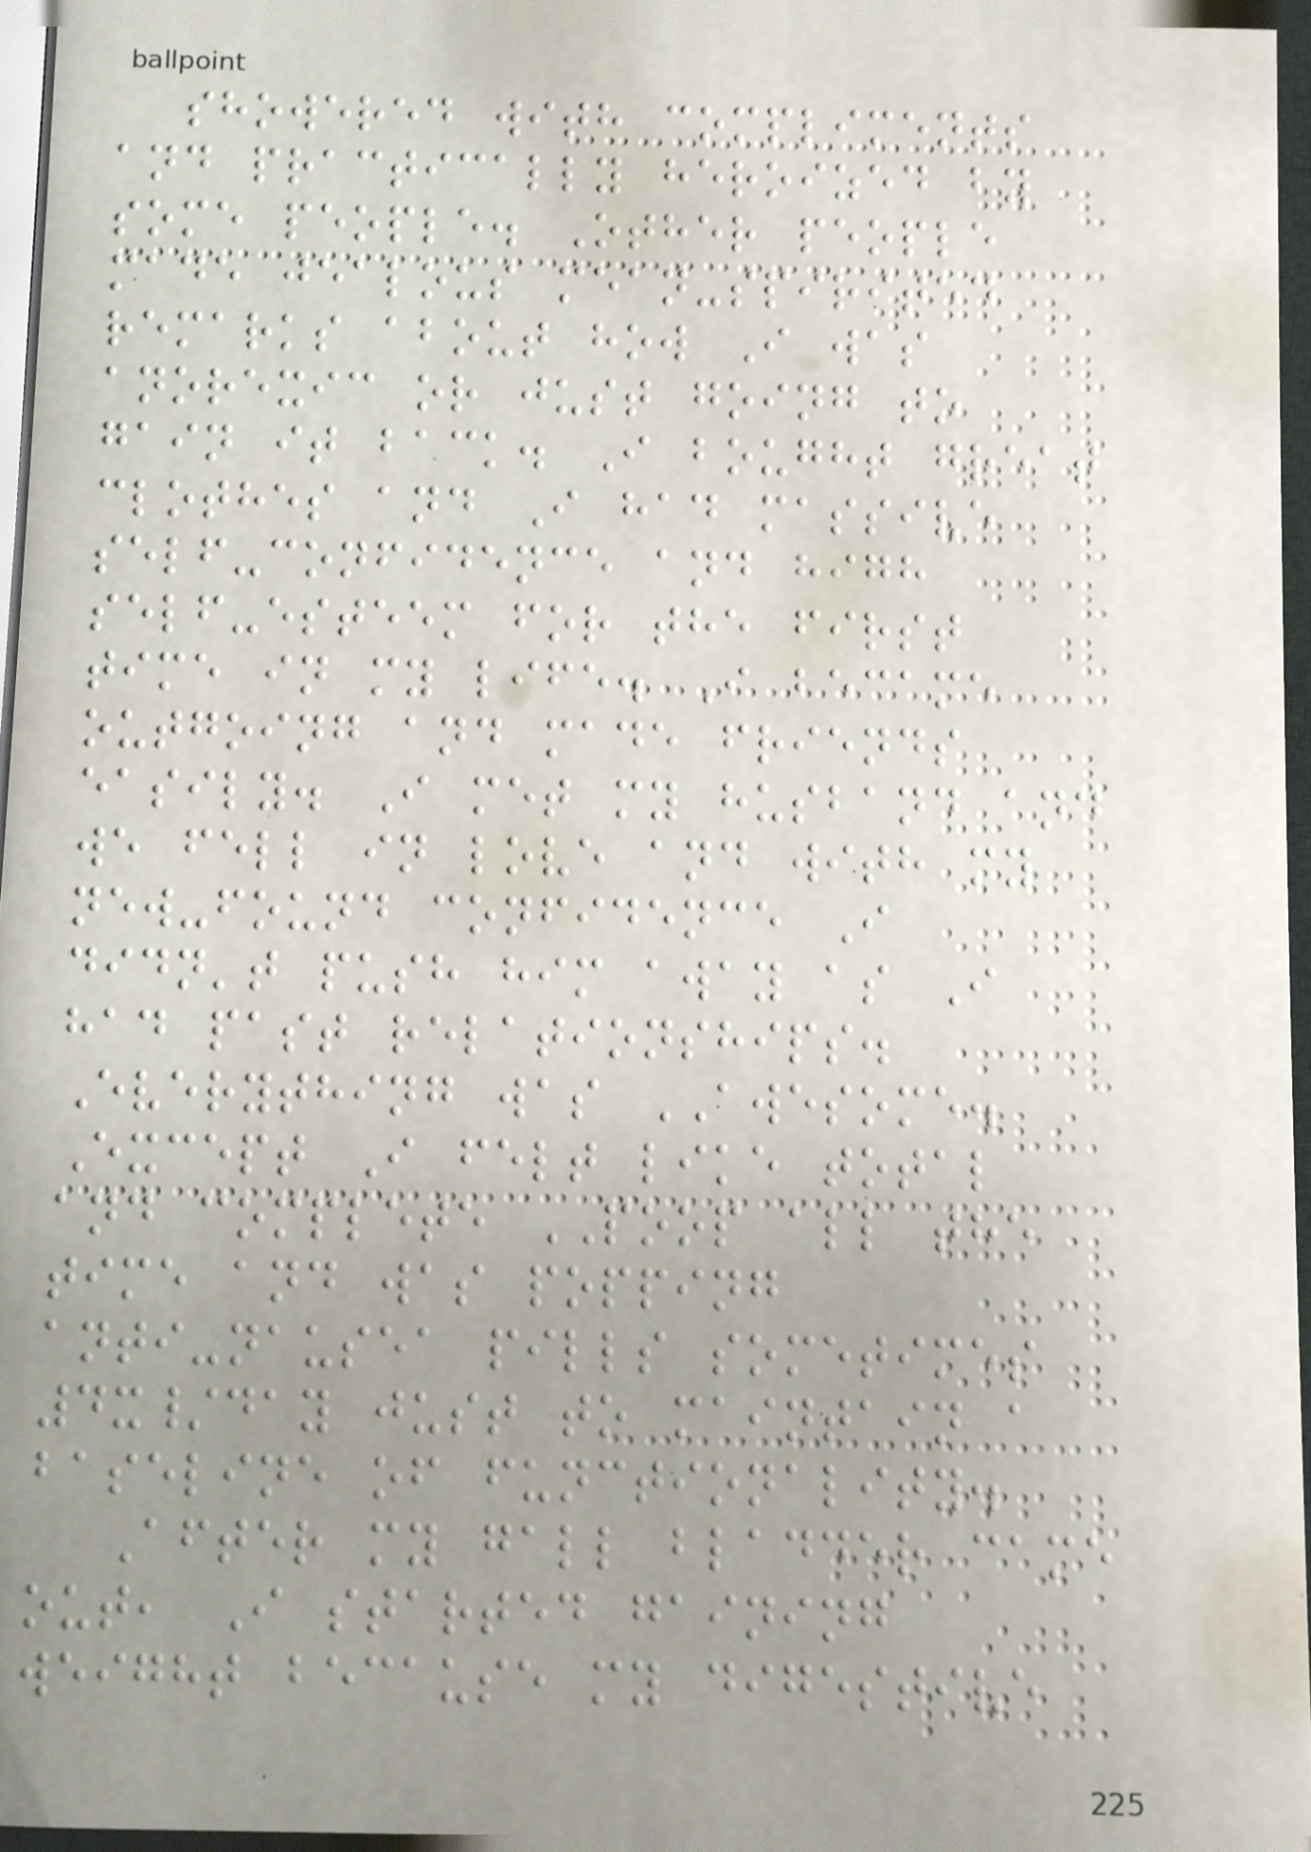showered with compliments
and practically heroized by
some people. Other people
made jealous mean-spirited
remarks about how I was
anorexic or just going to
gain it back. I bought great
clothes and I had massive
self-confidence and high
self-esteem for the first
time in my life. I became
outgoing and made friends
easily. I met my husband and
we fell in love and with my
new-found confidence I
didn't push him away as I
had past relationships.
Everything was AWESOME.
Except I felt like total
and complete POOP all the
time and was popping
anti-nausea pills sometimes
4x/day just to maintain a
baseline of functionality.
After my gall bladder came
out, I started gaining
weight because my digestive
